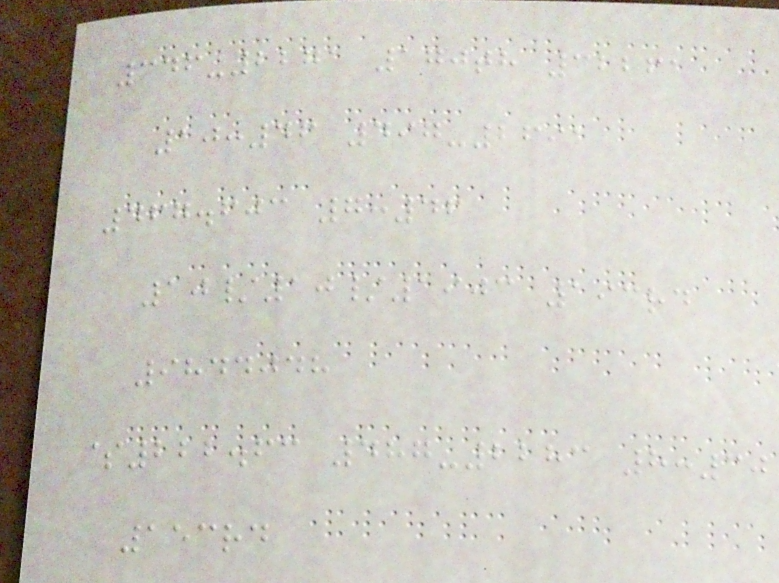346-2271 170th 32261
10:46 497-2691
467.603 7:46
10/10/1903 193rd
9844048
$222.63 487-2283 8:30
153rd
